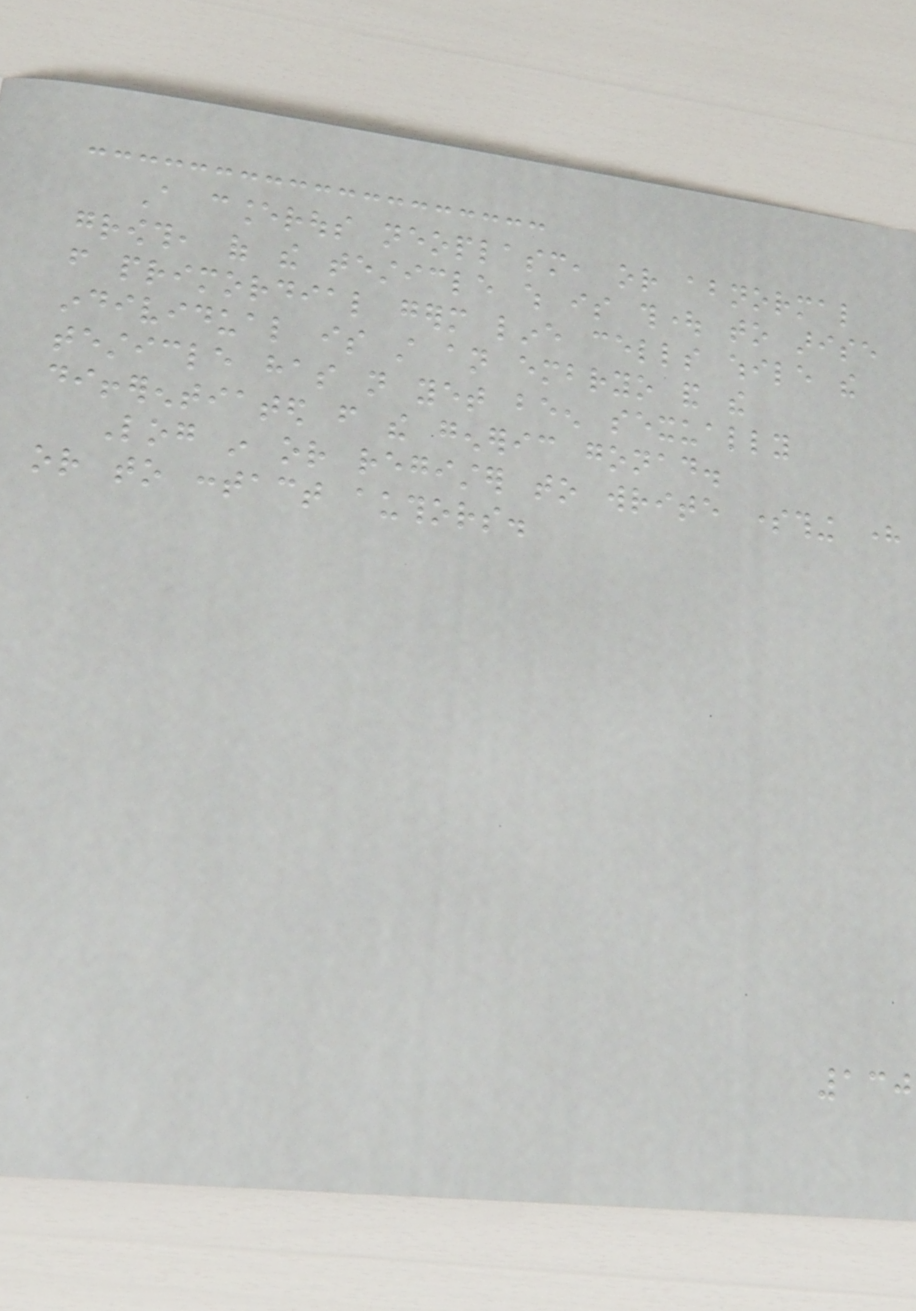A cancerous neoplasm, or abnormal
growth, of the testicle which is thought to arise
from primordial germ line cells while the
individual is still an embryo and the
testicle has not yet been sexually
differentiated from the generic gonad.
Log in or register to write something here
or to contact authors.
130
